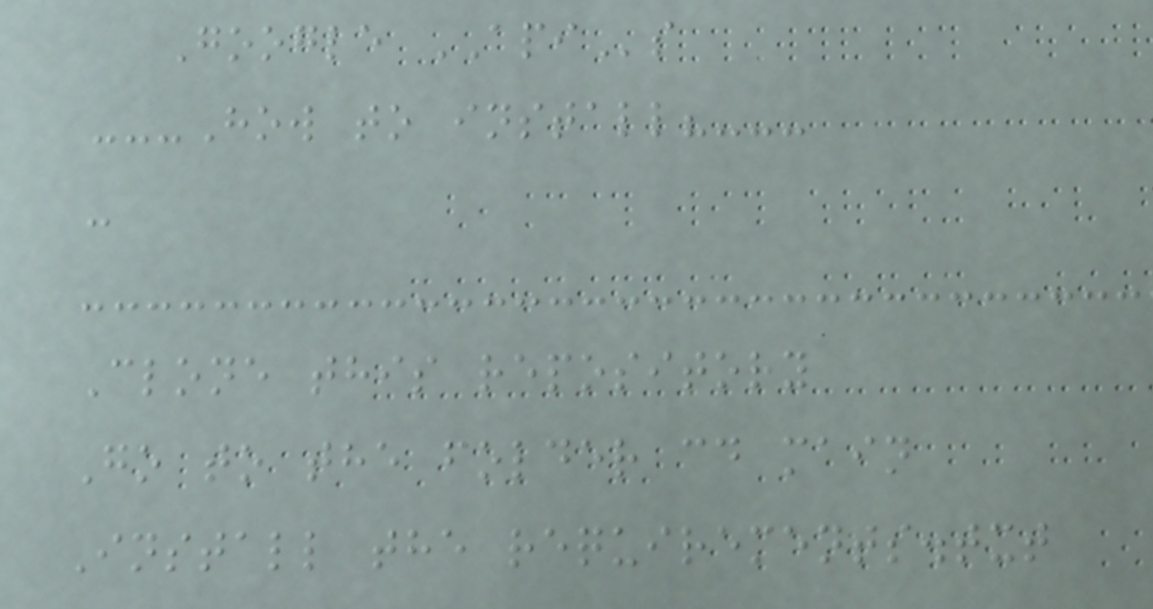Google APIs
---How to install?---
-
Clone this repository
Go to the folder cd main
Install the requirements.txt
